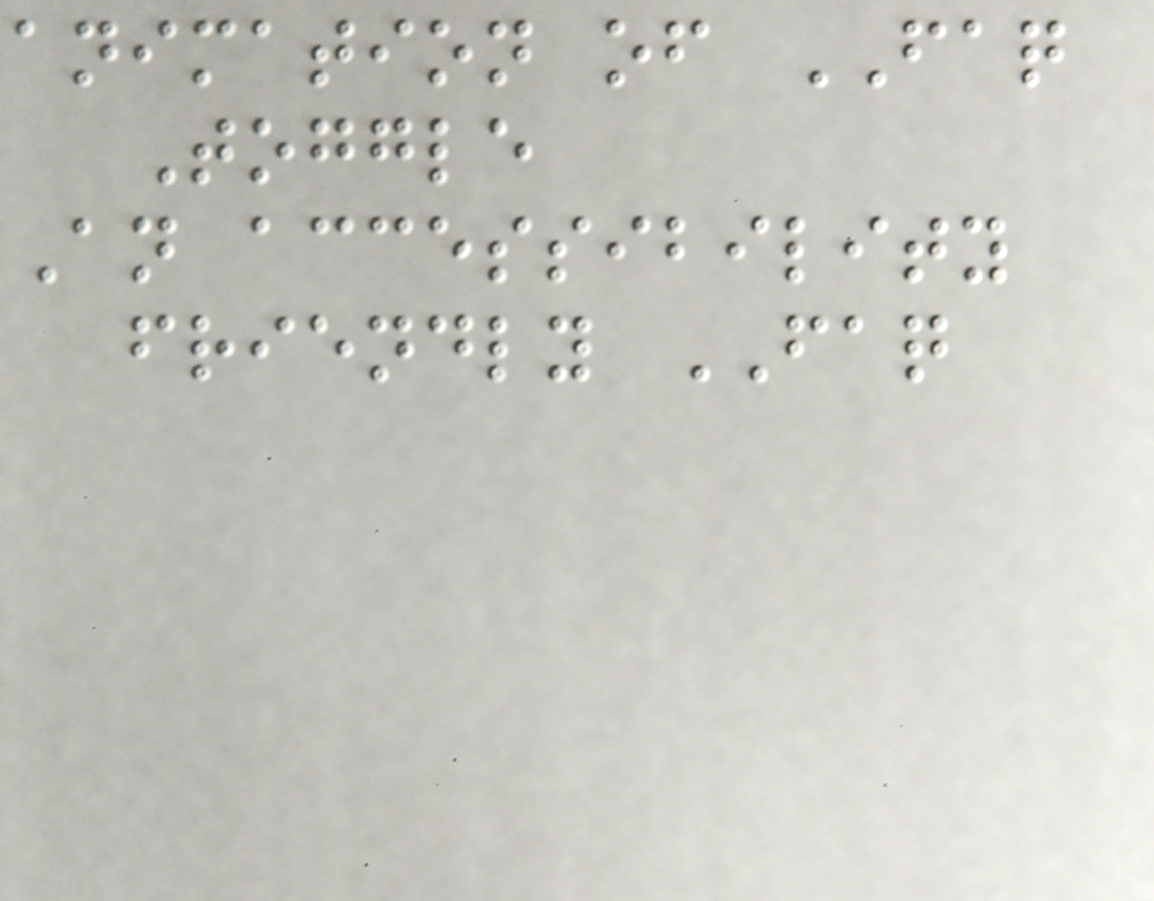animation of FAQ
Toggle
An accessibility
friendly FAQ
